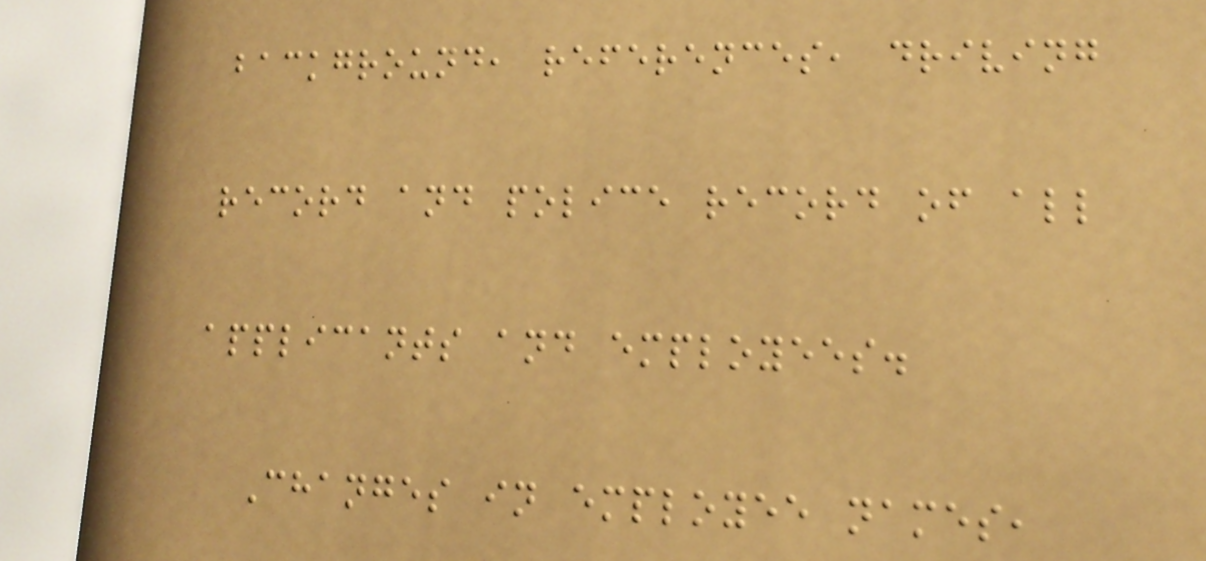background, references, driving
record and police record of all
applicants and employees.
Changes in employee names,
